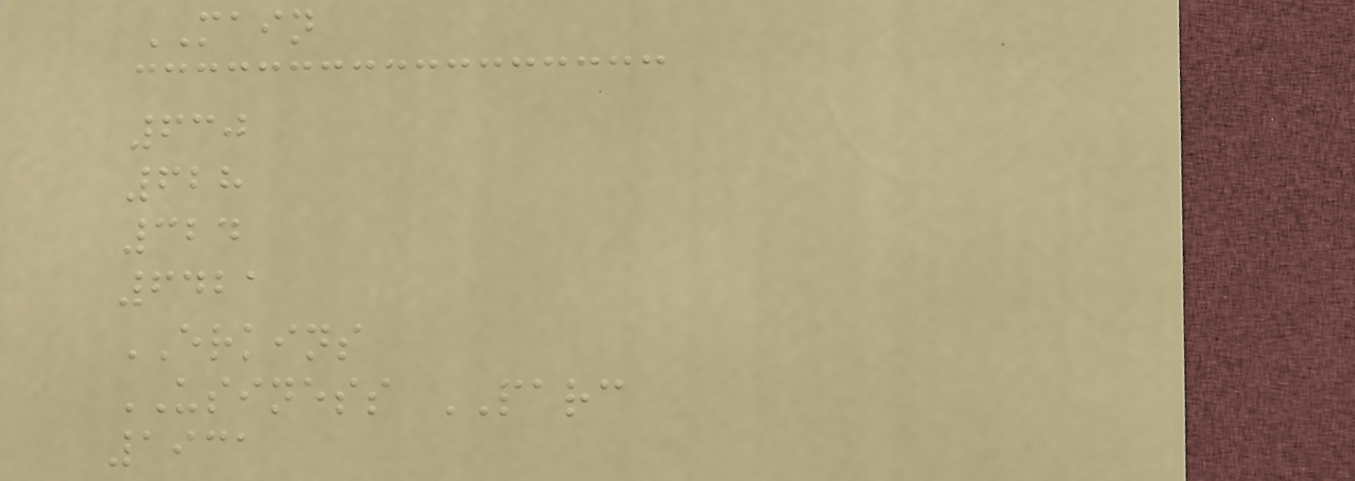MAIN
630
628
324
6421
ERKINS
USINESS PARC
1931
